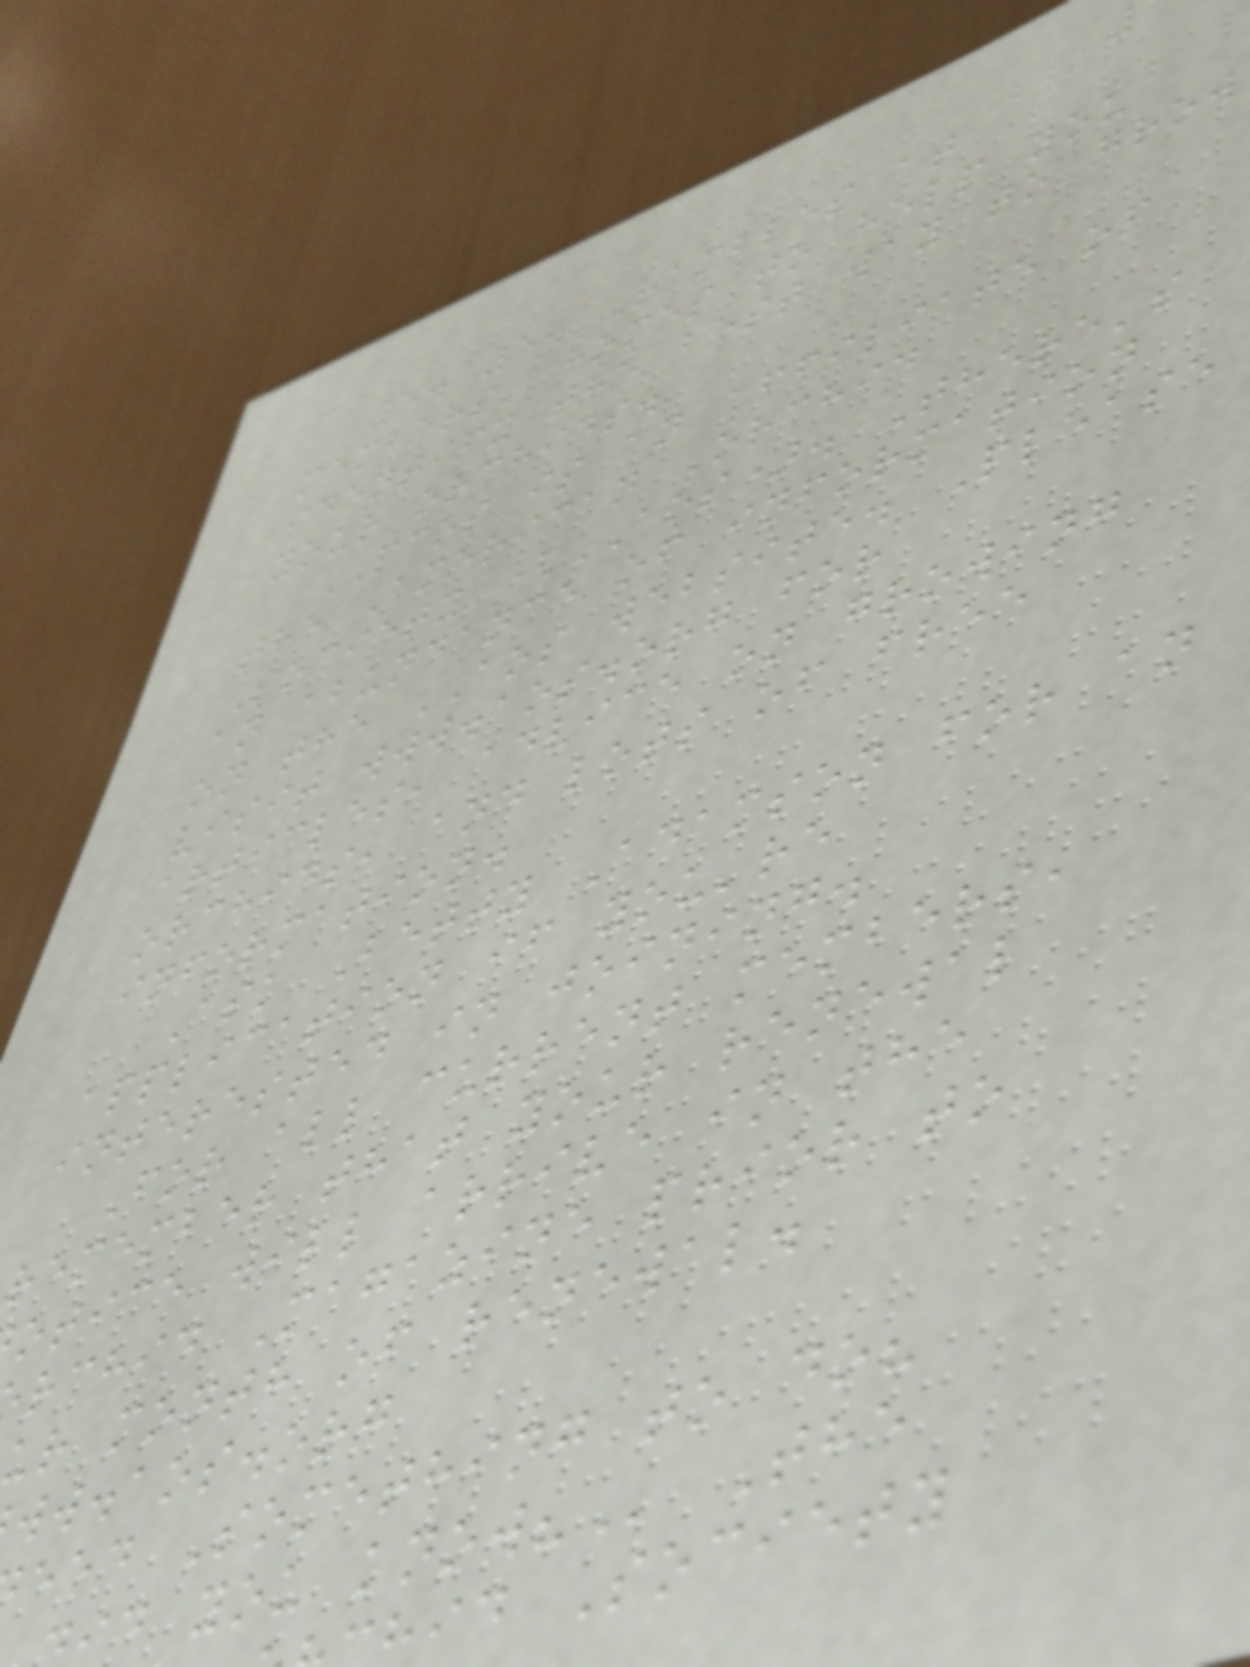5. 5. Rambles at
members' homes to help you
identify the best way to grow
your orchids.
PCOS is an affiliate of
the American Orchid
Society (AOS). There's
an abundance of information
on the AOS website. Please
visit www.aos.org for
articles, advice on growing
orchids, and lots of free
information.
Ask Betty Adamson for an
application if you're
interested in joining.
For all current members,
remember that your renewal
otice will arrive in the
rchid Magazine prior to
ur month of renewal.
ww.aos.org
eed Something to do?
id Society
